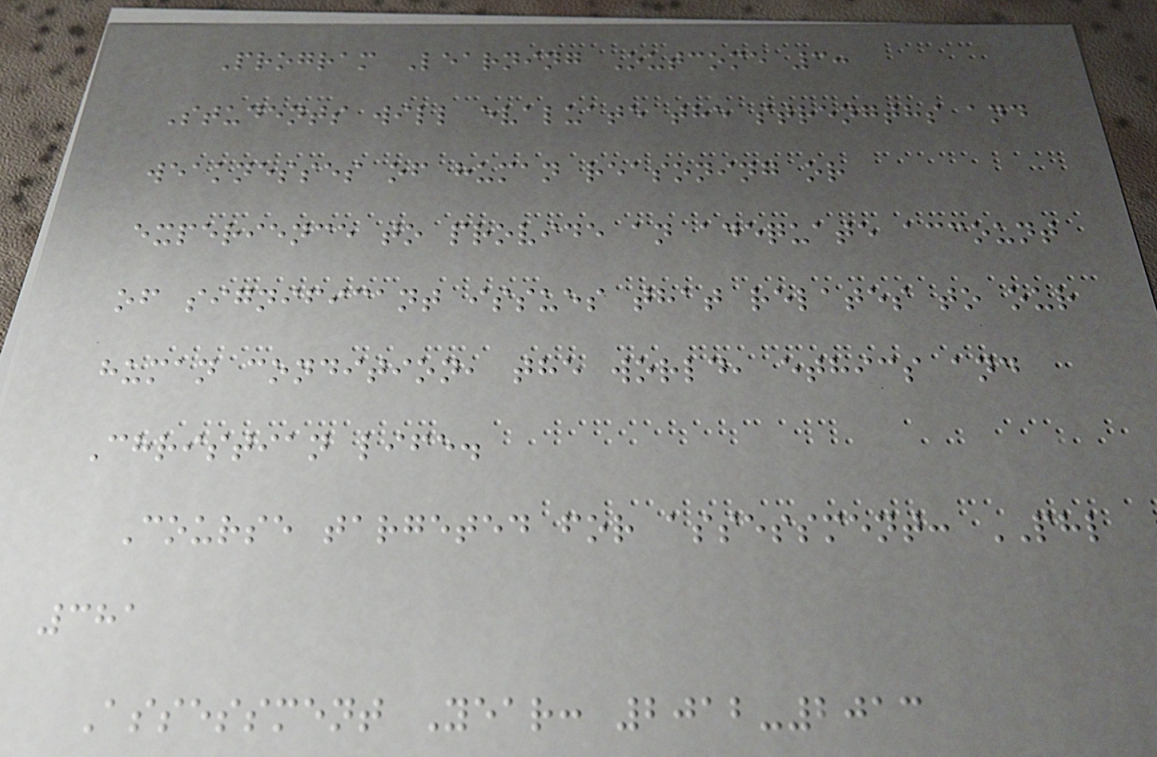Program Learning Outcome 3:
Students will evaluate the strengths and
weaknesses of human reasoning or
experience to provide an adequate account
of significant issues that relates to our
human condition, the world, ethics and
Christian life.
Course targeted for assessment: PHL
381
Assessment Year: 2012-2013
